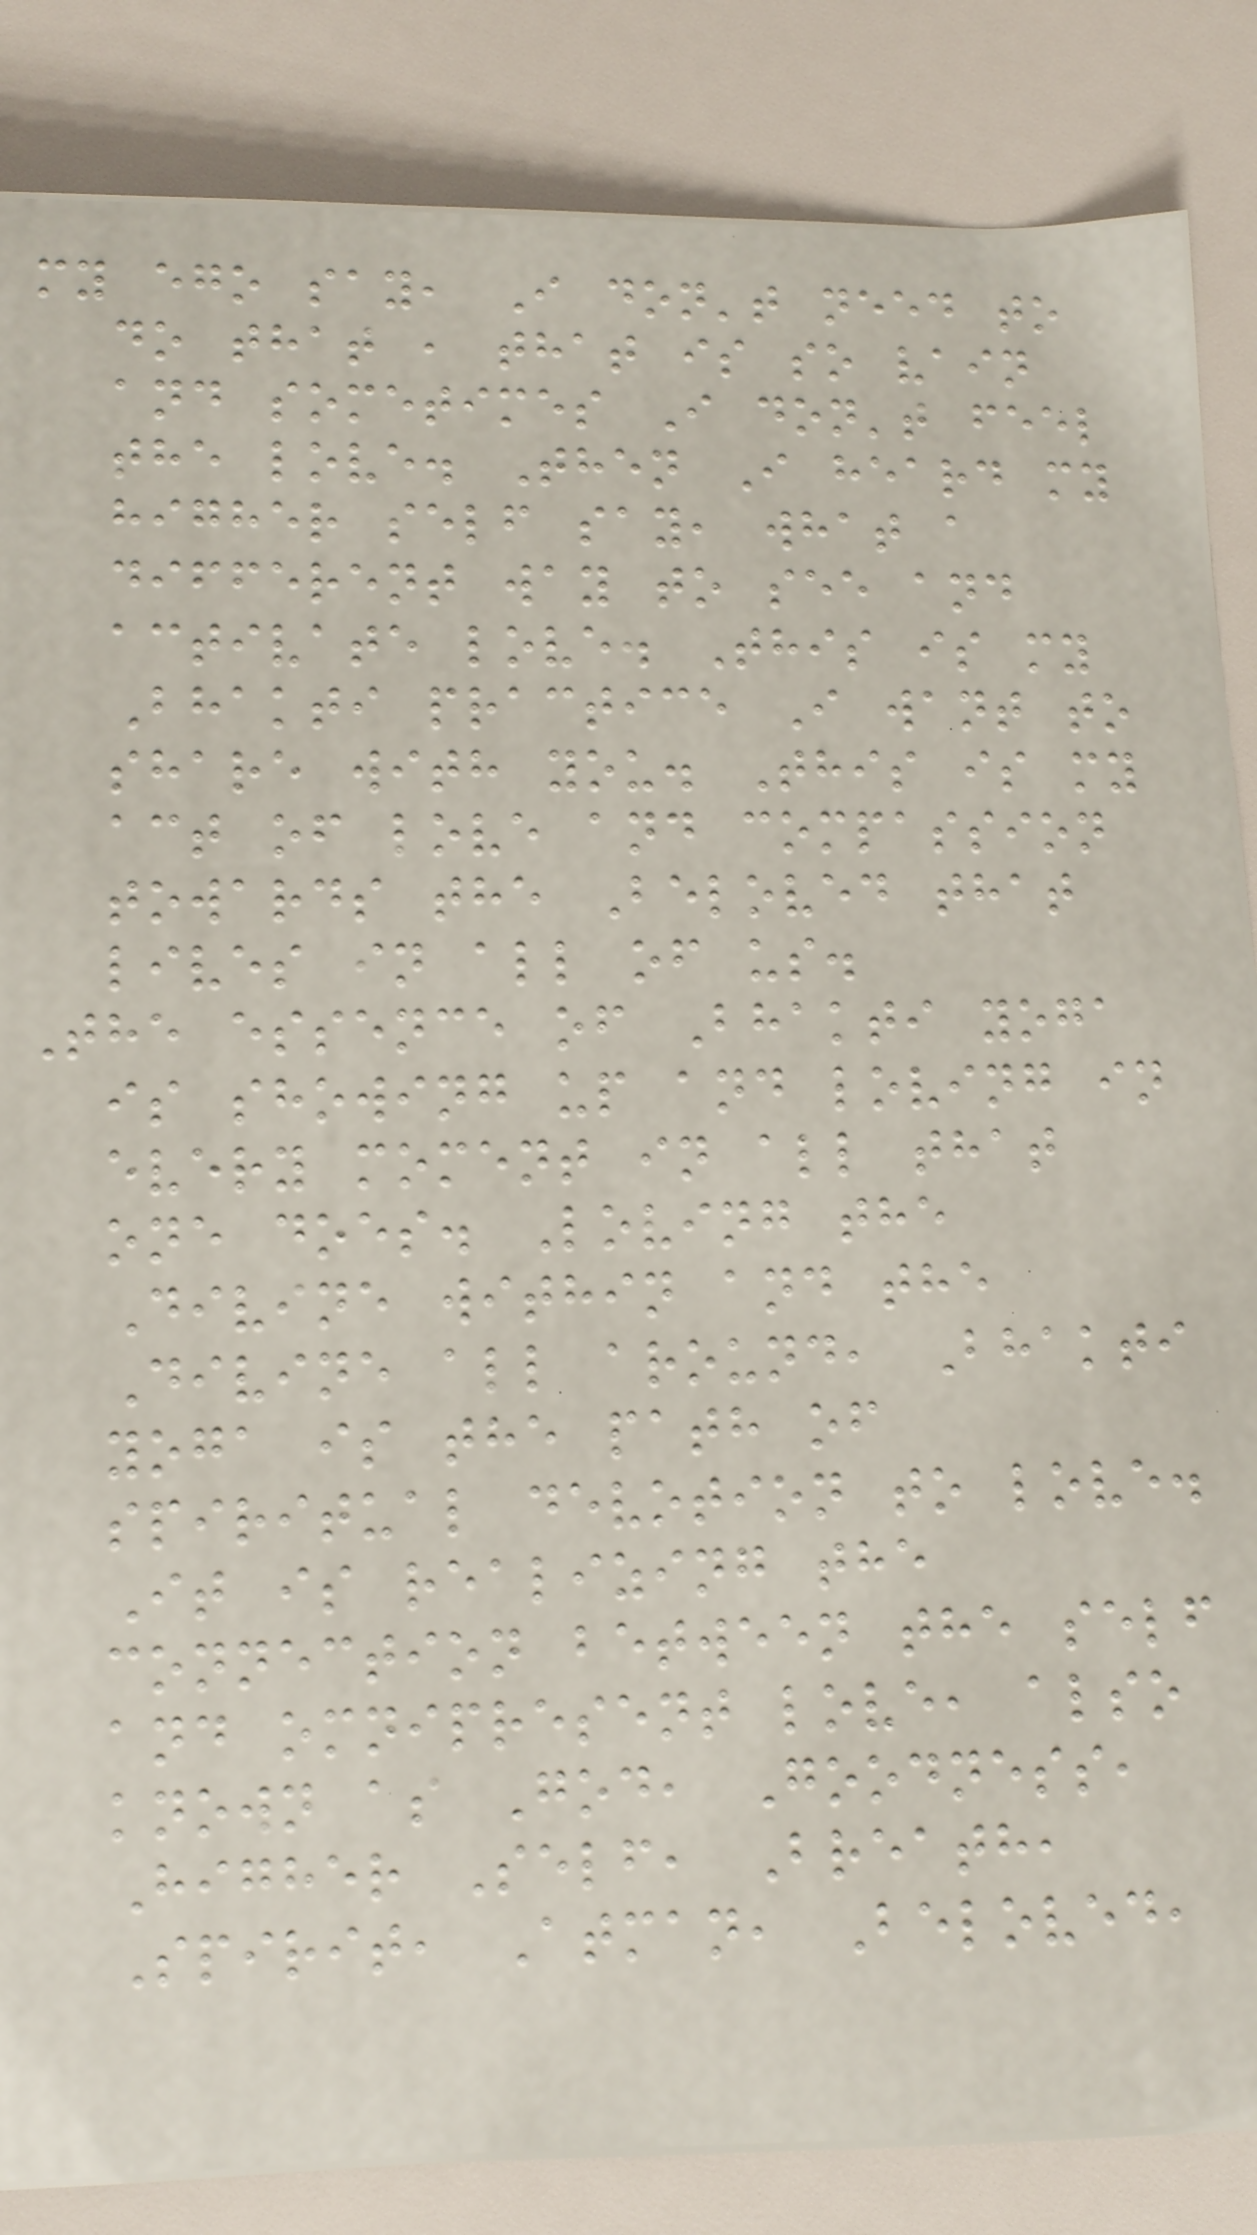my ego say, I don't need to
do that , that is so vain
and sometimes I don't feel
the love. Then I heard my
higher self say, what a
different way to see and
activate love. This is my
Bhakti practice I want to
share with you. This is my
act of love and compassion
towards the Beloved that
lives in all of us.
The essence of Bhakti yoga
is showing up and loving in
every moment in all that
one does. Loving the
Divine within and the
Divine all around, Bhakti
yoga is the path of
spiritual devotion to love.
It is realizing the
connection between the self
and omnipresent love, also
known as God, Goodness,
Higher Self, Breath,
Spirit, Atman, Beloved,
